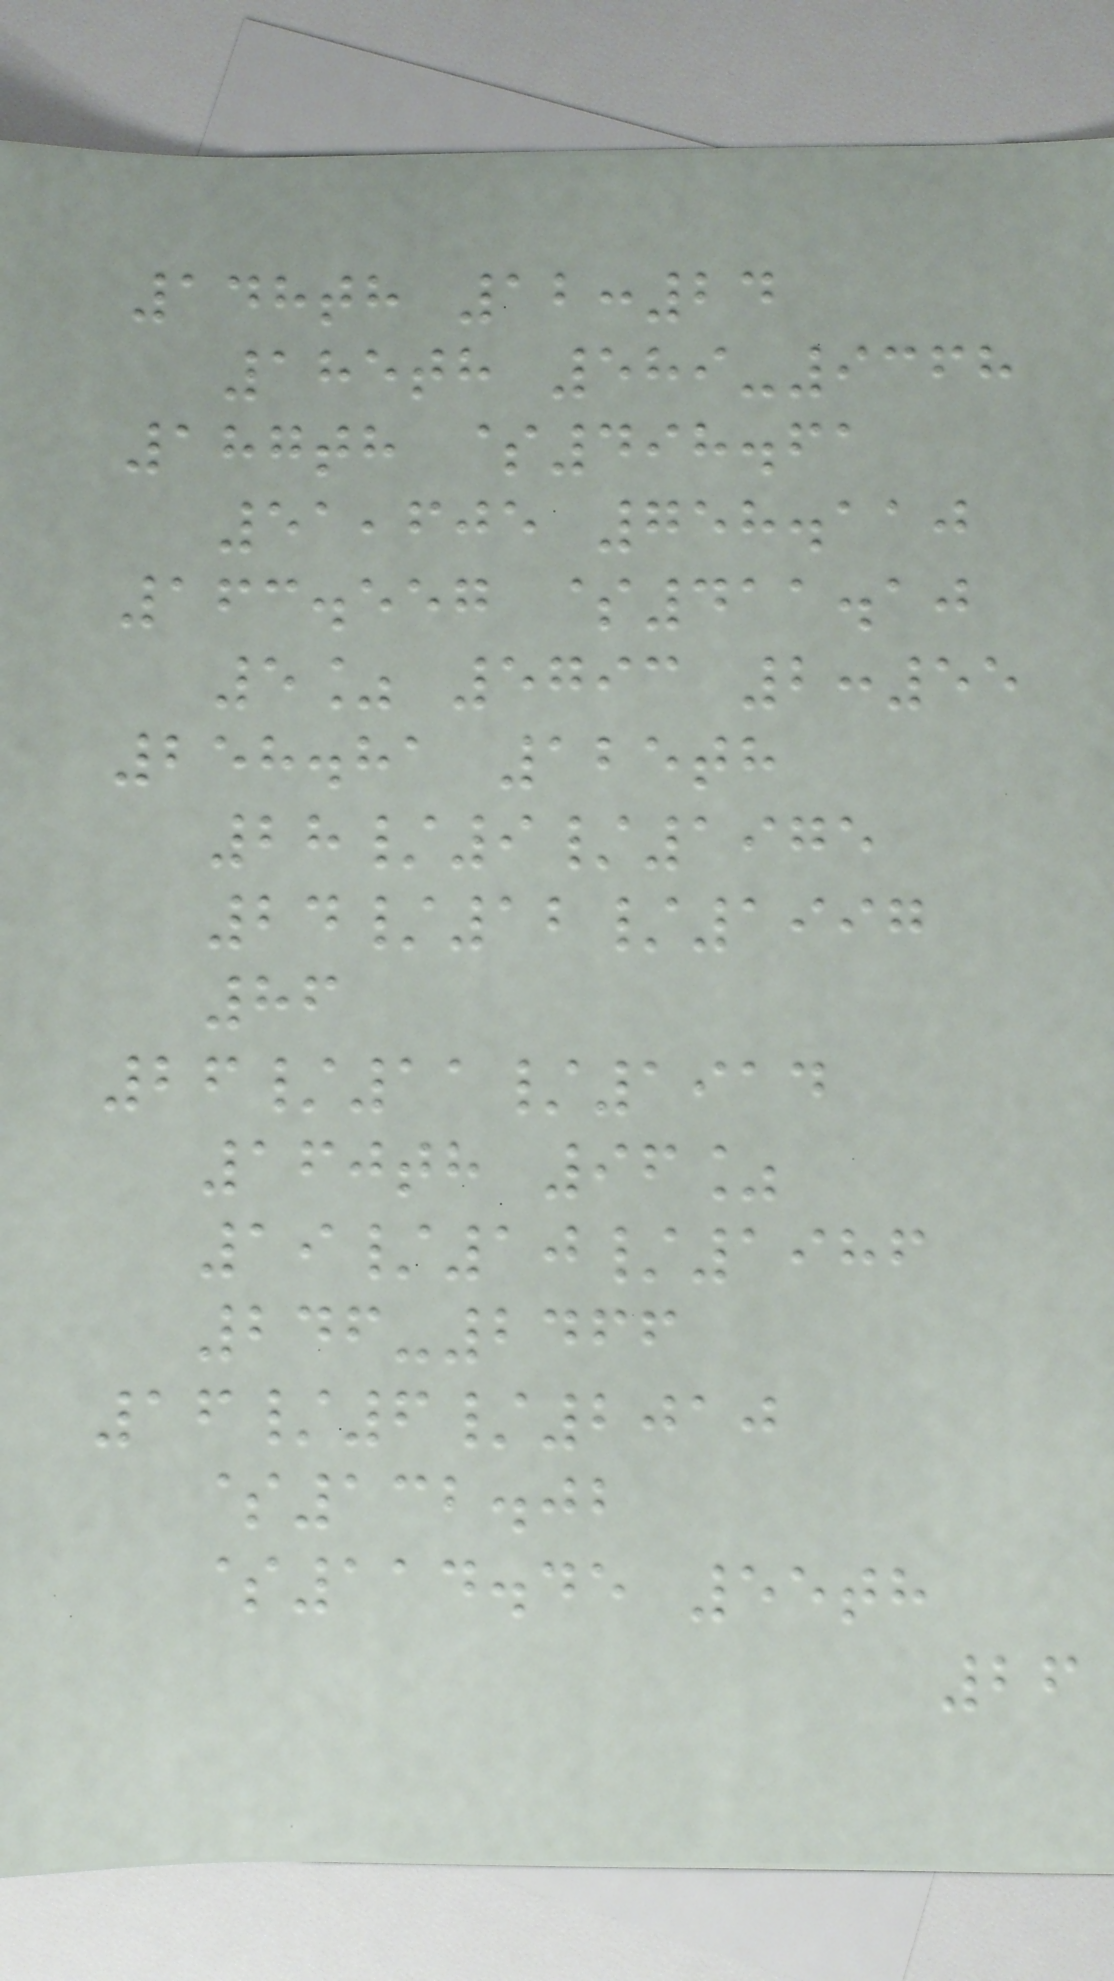148th 12:24
185th 589-9368
187th $498.61
51,605 758.110
163.557 $411.10
5% 5793 2:55
258.81 125th
28/9/1975
24/12/1997
86
26/11/1914
160th 96%
19/10/1986
246-2466
16/6/2010
$132.02
$114.45 55th
26
